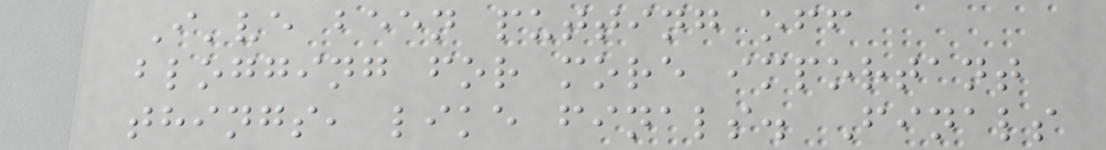I've been putting off
blogging for more important
things, like finals. Finals
